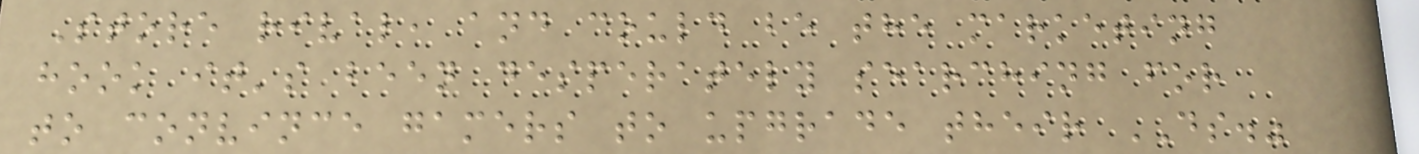Store rival, and could be the marketing
hook it's been desperately searching for
to convince gamers to upgrade their DS."
